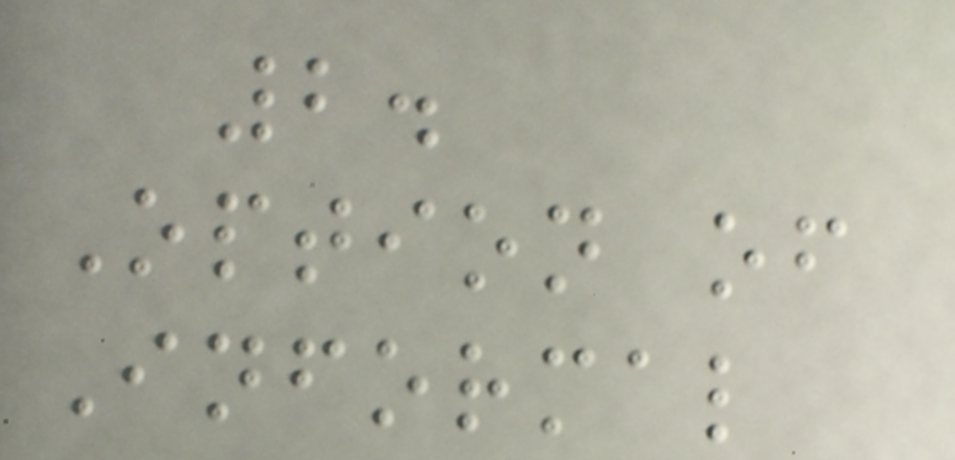2.
Option of
Informal
